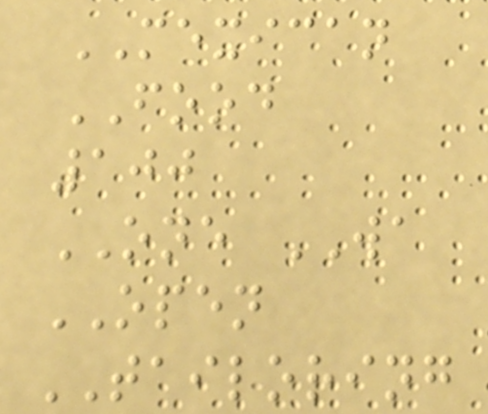MEXICAN
FOOD
100
ONE WA
OPEN
TAILORING
